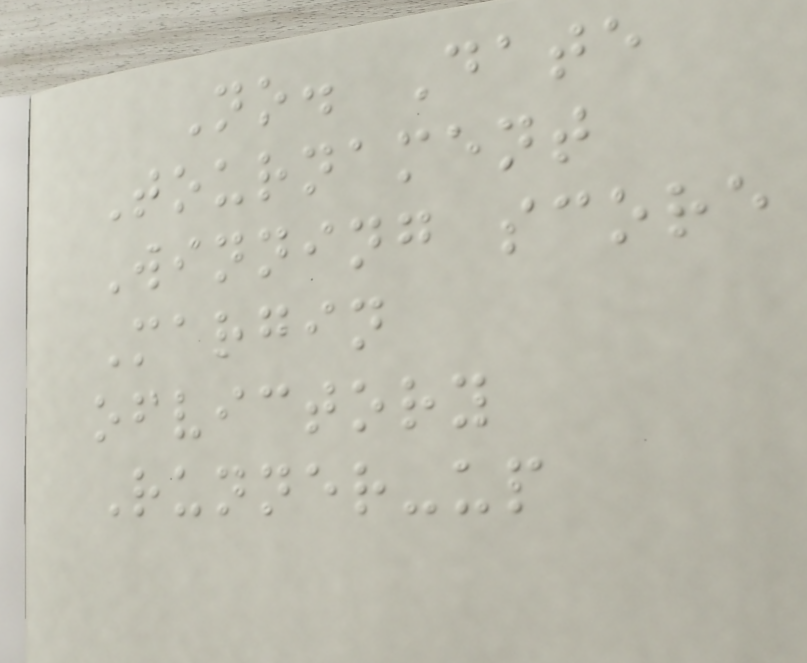No. Date
Tournament
Winning score
Margin
ofvictory
Runner-up
